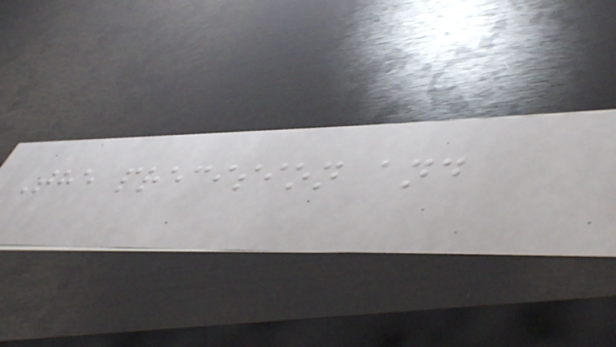The precision and
